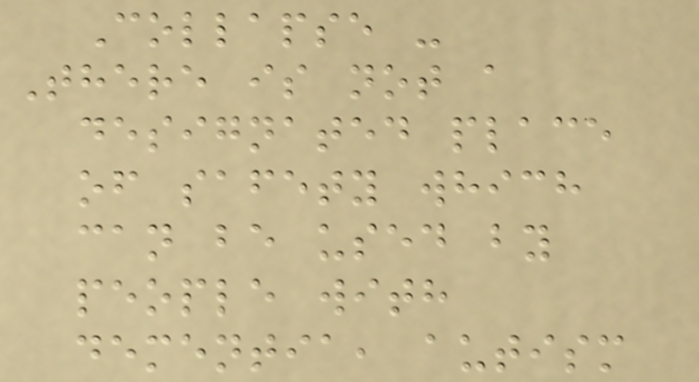Collapse -
There is not a
designated place
of safety which
can be used by
people with
dementia, autism
